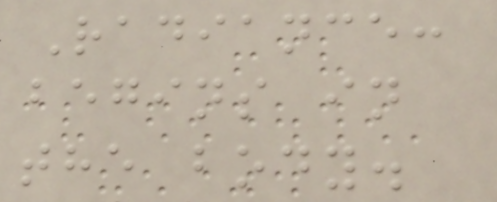Radiance:
begins in
the body.
